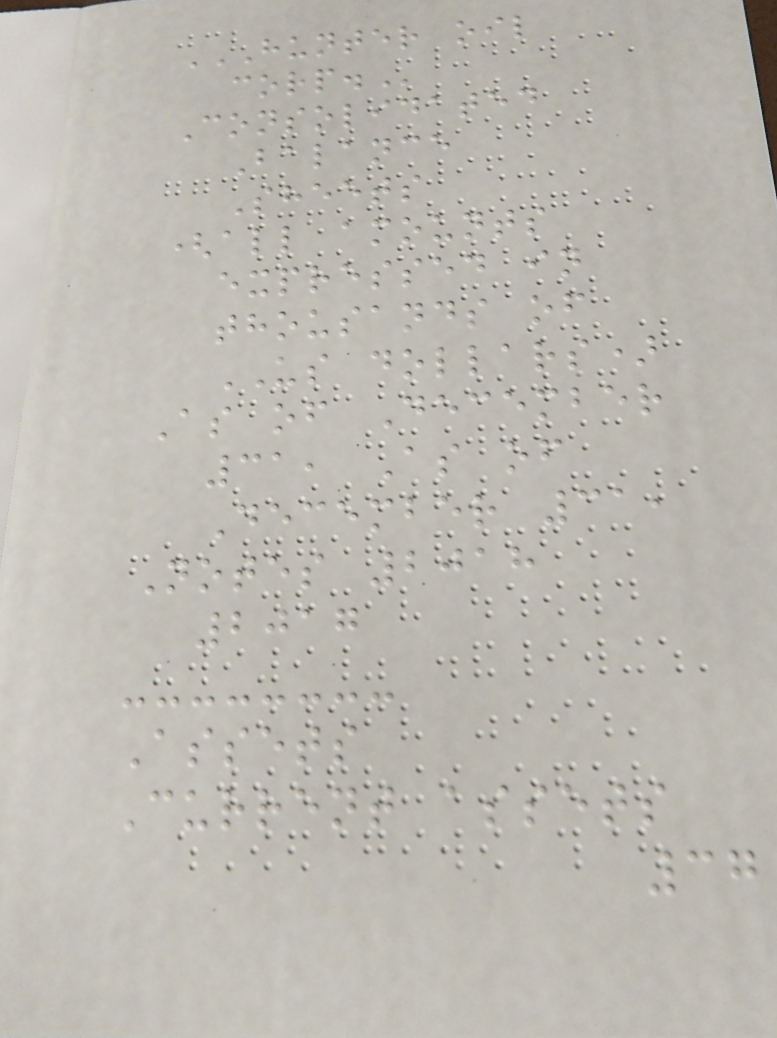HUNTER OIL
CORP.
Consolidated
Balance
Sheets
(all amounts
expressed in
thousands of
US dollars)
As of December
31, As of
December 31,
Notes 2018
2017
Assets
Current assets
37
